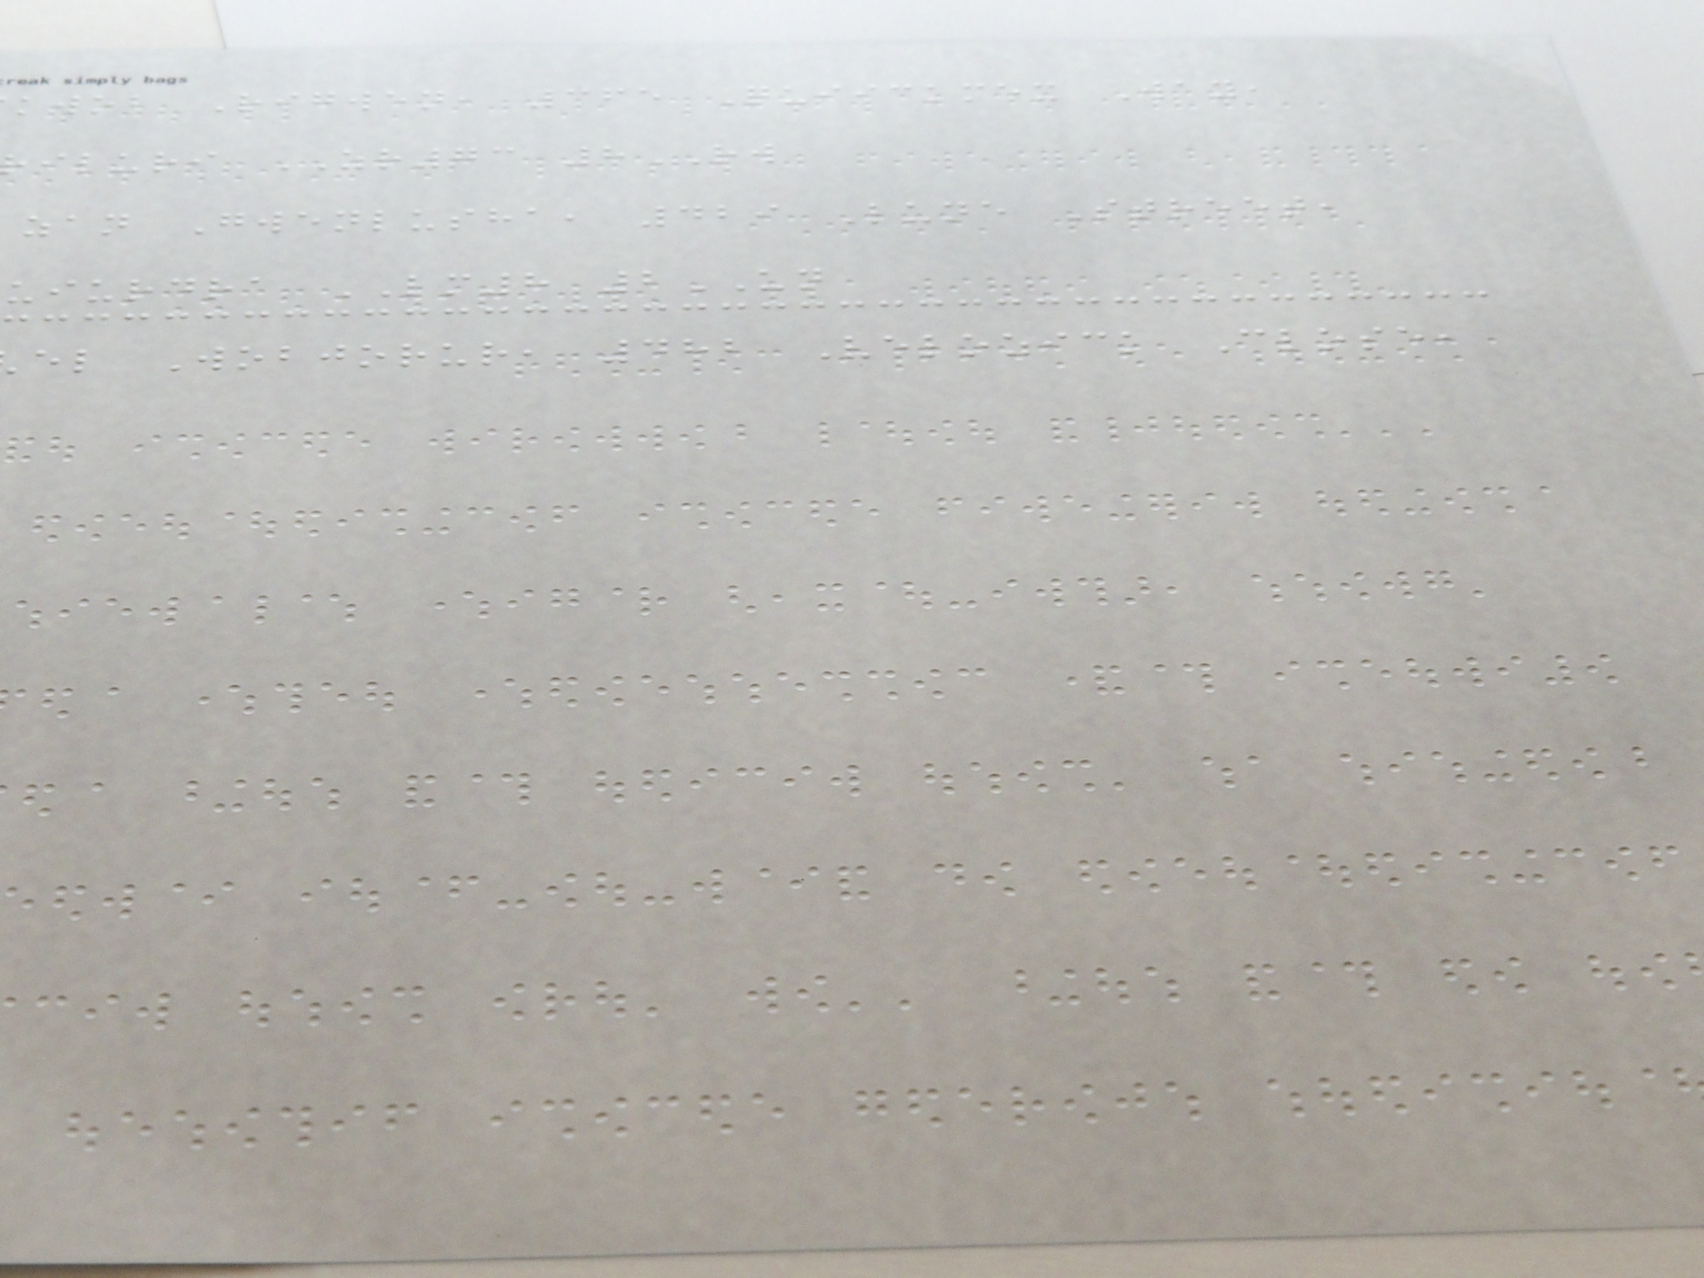kwob Rigwen, 365 Quiickmex Way,
iluri ZR73 8RW
zan Gwenlusha, 429 Lune Street,
uiurdra LM8 2UN
el Wobjorur, 482 Velozick Close,
